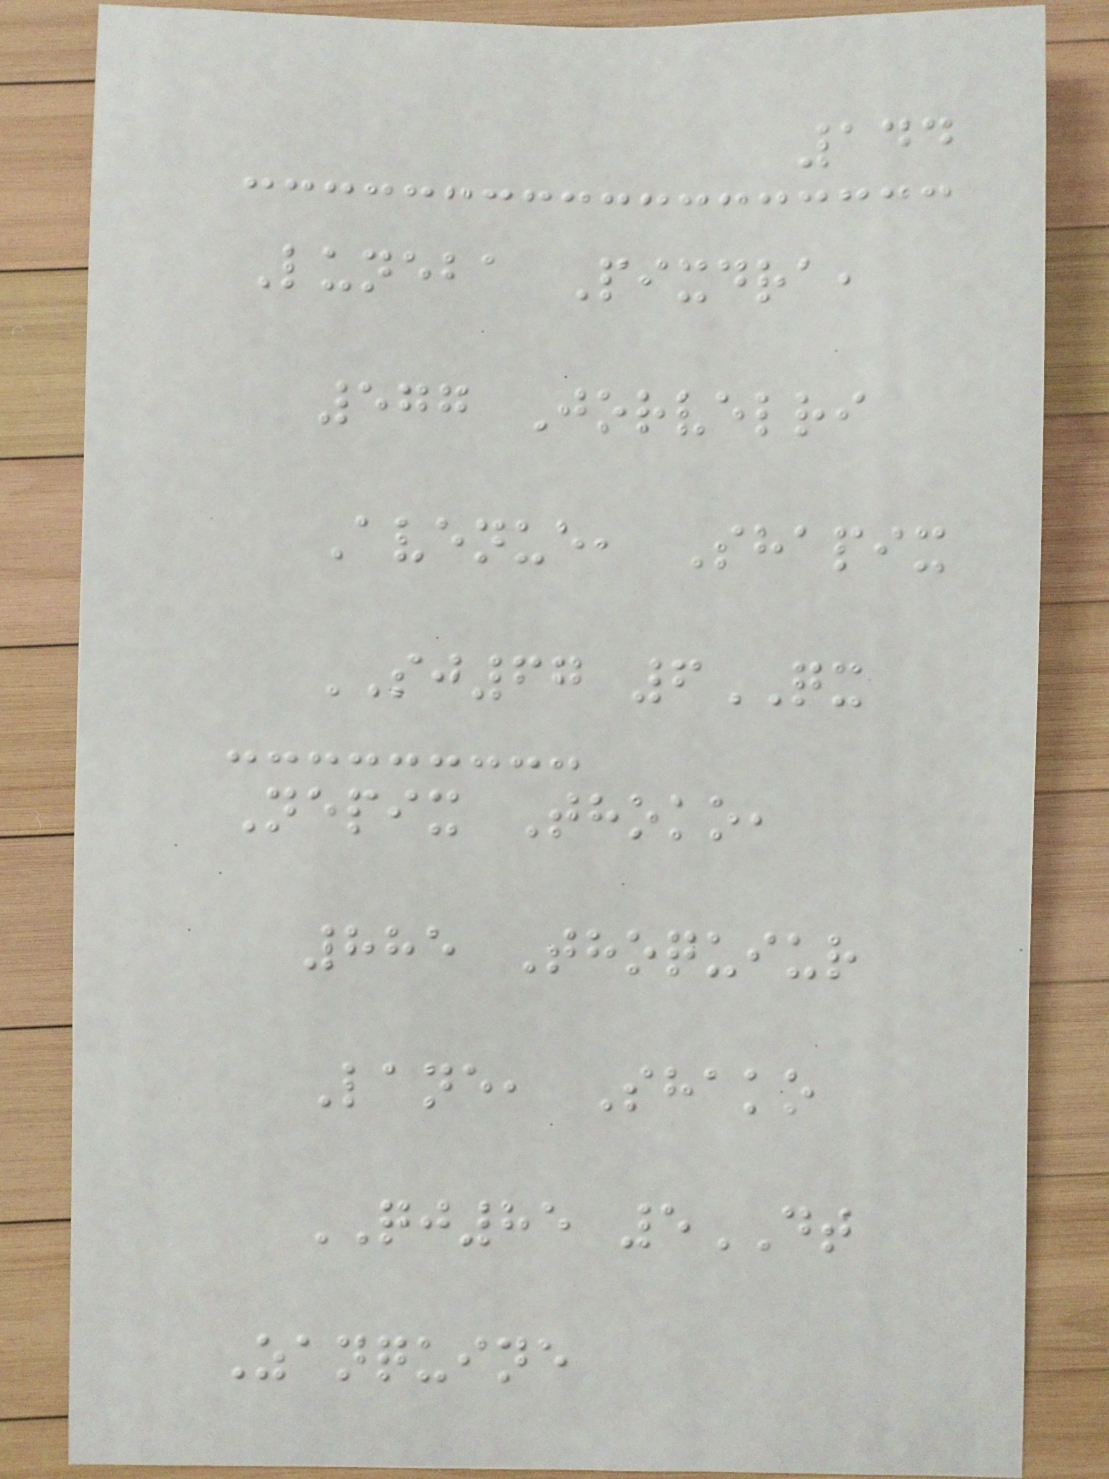144
Luneba Pixdra,
577 Jorvelri
Avenue, Shapix
SJ67 6QX
Nepix Thoko,
885 Thoquiur
Lane, Shako
QJ85 5DT
Zanquine
